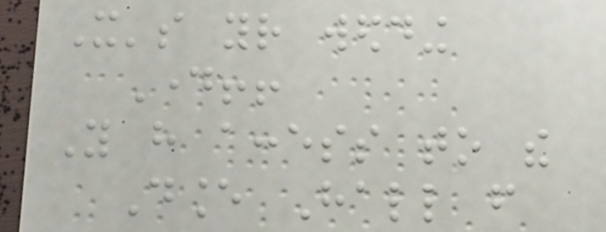It's your wedding
Day!!
You have access to the
Dance Hall from
